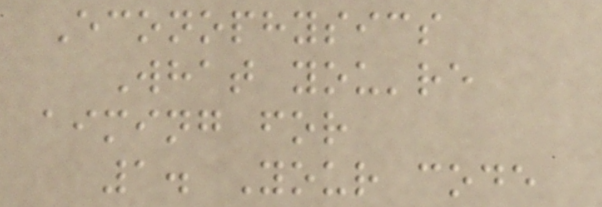Econophysics
What you're
aiming for
1. Your code
